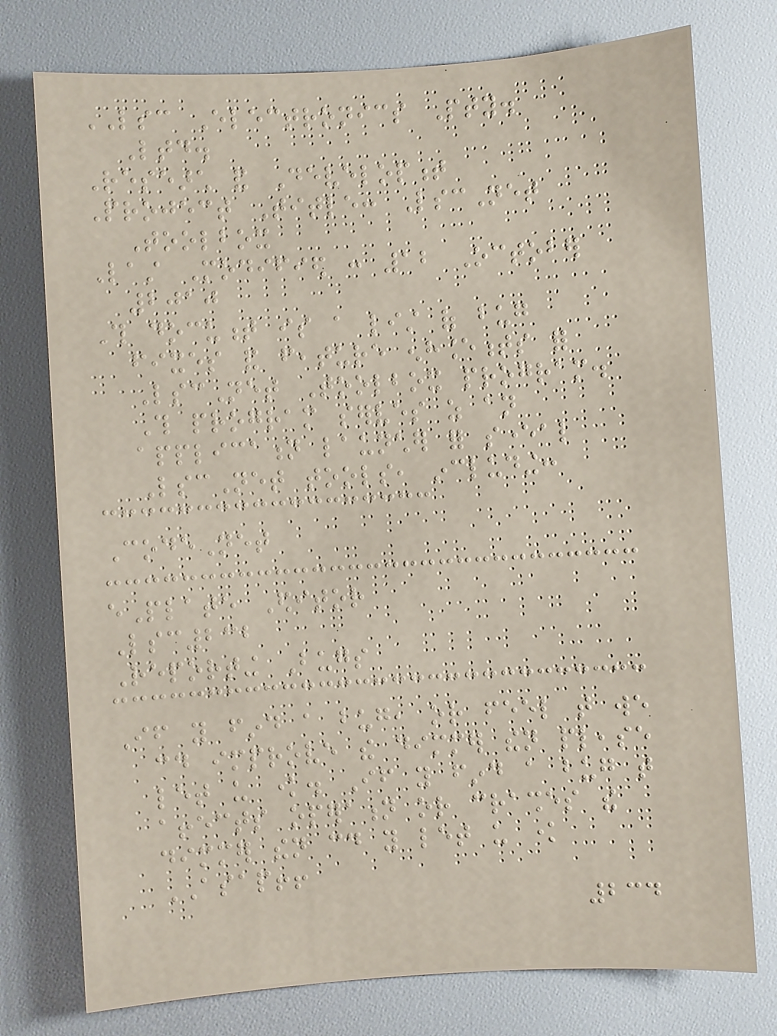LSC Electronics Pty.
Ltd.
Research and Development
Project Title: LscNet
Toolbox
Last Modified : 12 October
2010
This document is a list of bug
fixes and feature enhancements for
LscNet Toolbox program.
This program serves as an
application launcher for several
LscNet tools, including:
CodeNet
ePlate Editor
Lsc232
Reporting Bugs
If you find a bug, or feel that we
could improve the dimmer then please
let us know. If you find a bug that
affects operation or crashes the
dimmer then could you let us know
ASAP!!
234
